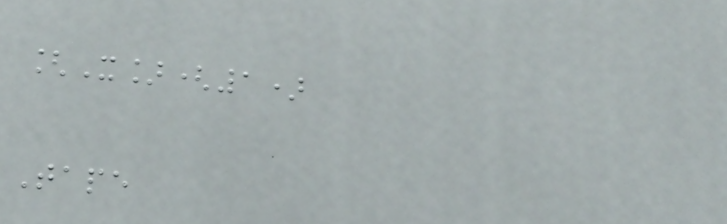[X](1)
Tape
